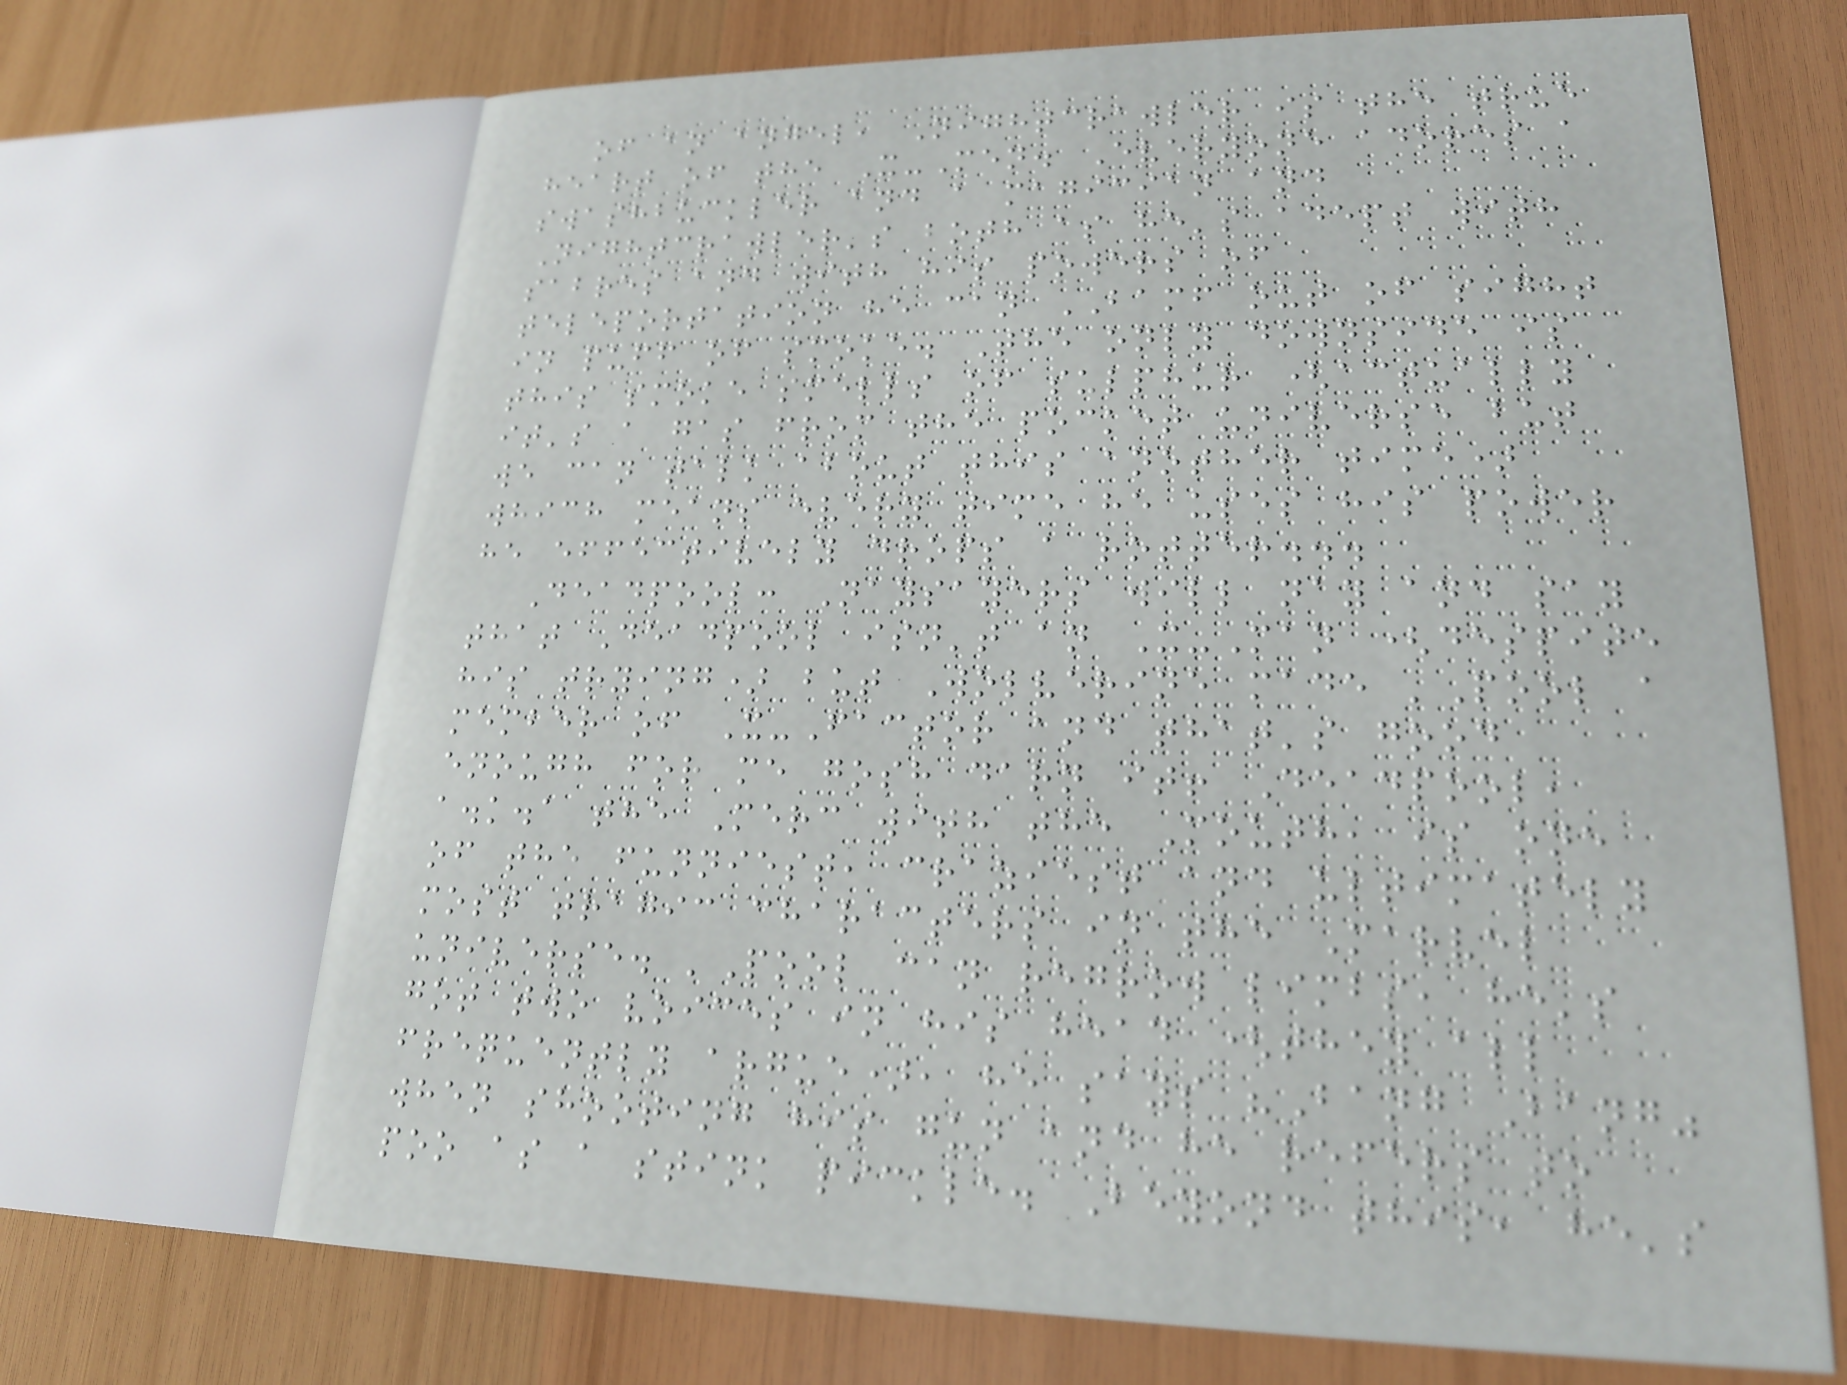of an angel, Nightcrawler is the true
heart of the X-Men. Everyone adores a
swashbuckler and a magician and
Nightcrawler's both as he's adept with
sabres and with his powers of
teleportation he can BAMF out of sight
in puff of smoke. The only downside is
this smoke smells of sulphur (actually
it's a gas from the pocket universe but
we can talk about this another time)
which means every time he uses his power
he effectively drops a rotter...
Deadpool: Naysayers will nay and say
that Deadpool isn't an X-Man (despite
his trying) but Wolverine made 'Pool a
member of X-Factor and that's good
enough for me gosh darn it! Deadpool,
a.k.a the Merc with the Mouth, is one
of the funniest, craziest and ultimately
most tragic characters in the Marvel
universe. 'Pool can regrow limbs, he's
got two voices in his head (they all
frequently argue), he says "Bang Bang"
when shooting his gun and he refers to
poo as a stink pickle. Beyond this, he's
